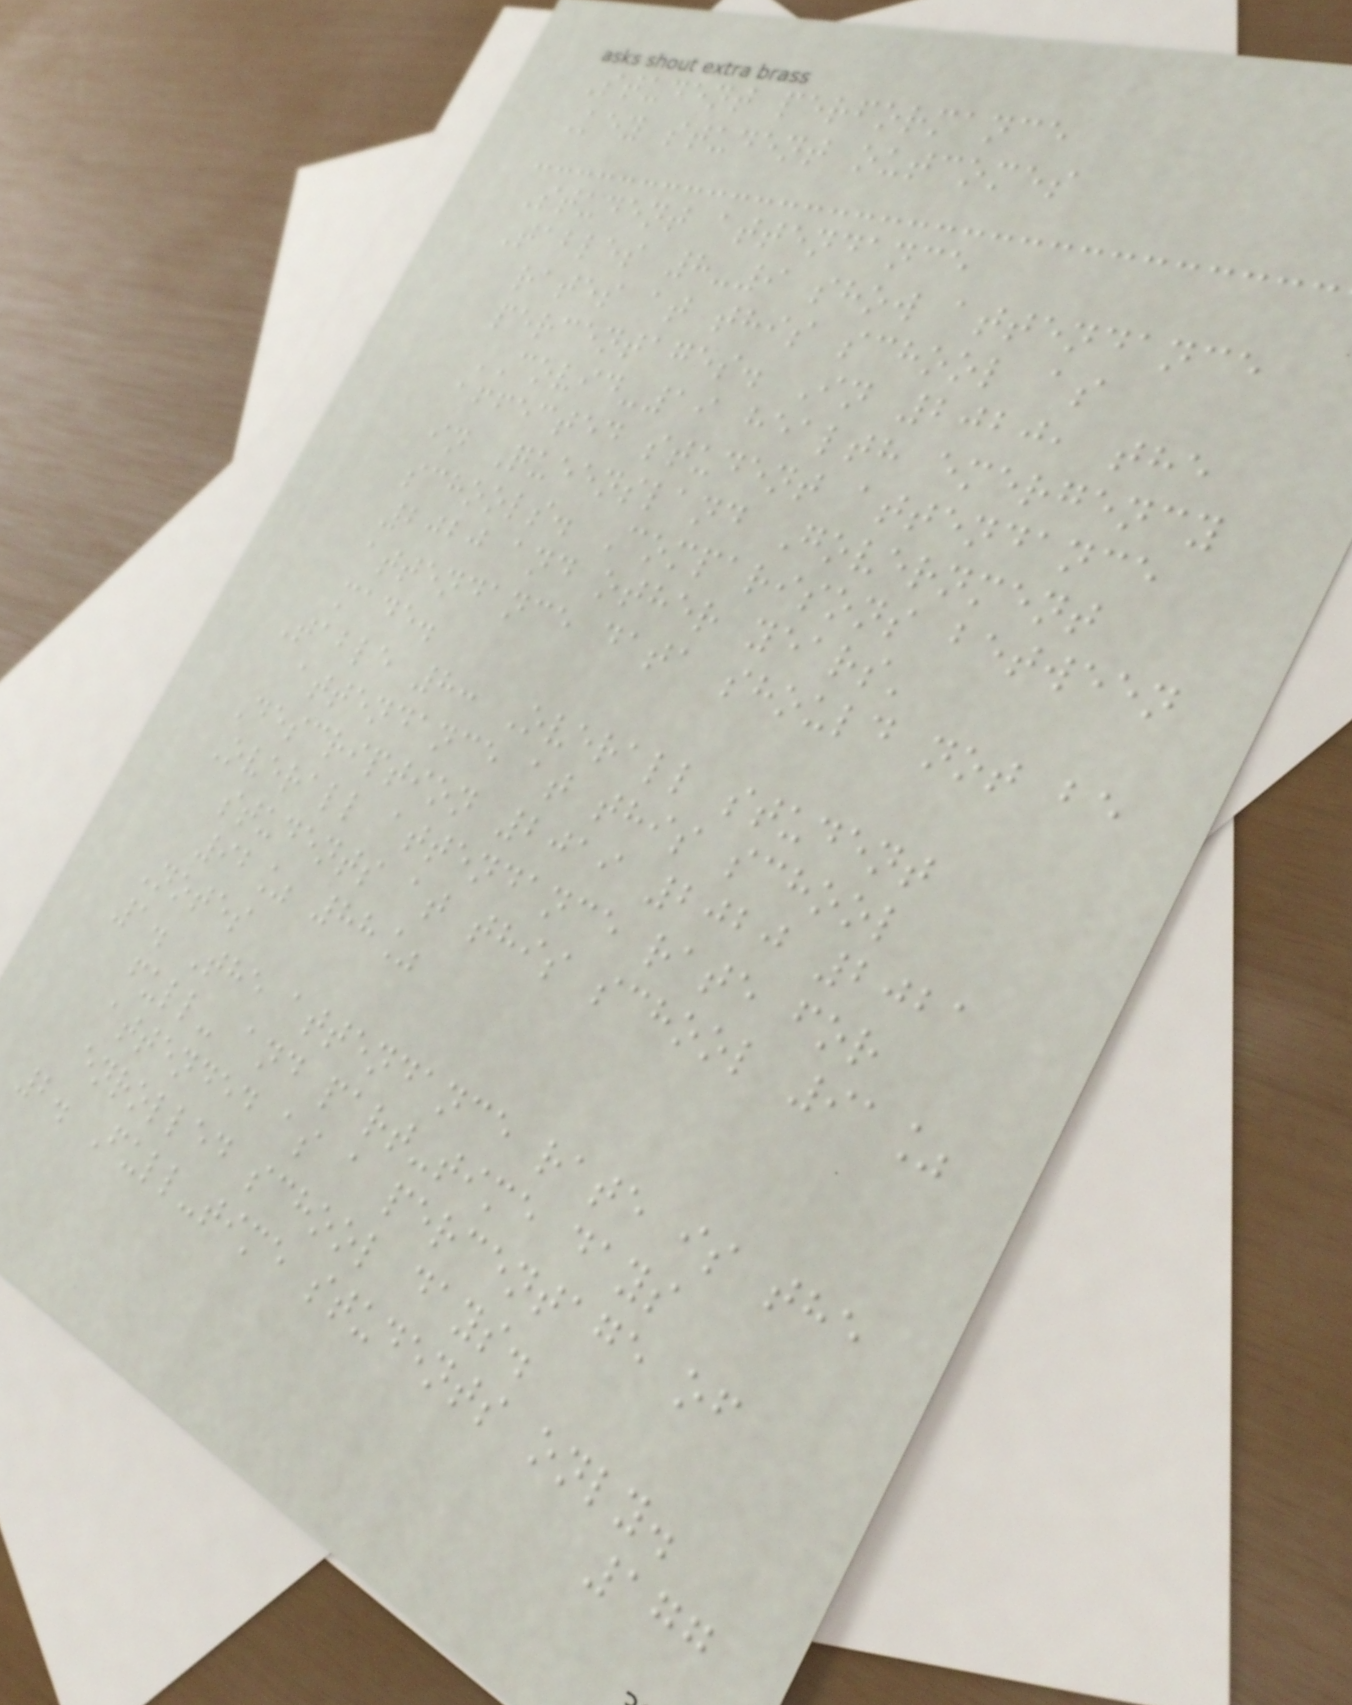Student performance
Key student outcomes
Student attendance
Tables 8-9 show attendance
rates at this school as
percentages. In 2020, the
COVID-19 health emergency
affected student attendance
in Queensland Government
schools. Comparisons between
2020 and other years'
attendance data should not be
made.
Table 8: Overall student
attendance at this school
Description 2019 2020 2021
Overall attendance rate for
students at this school 91%
92% 88%
Notes
1. The attendance rate is the
full- and part-time days
attended as a percentage of
enrolled school days.
2. Full-time students only.
177
